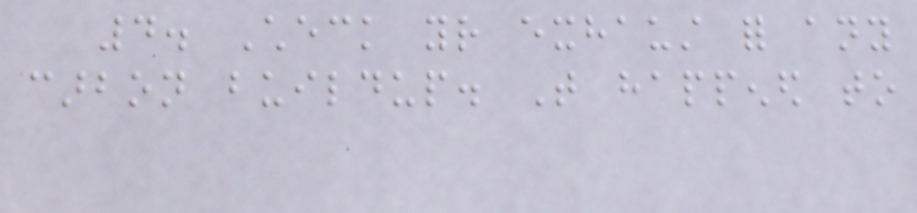4. Check your exhaust for any
carbon buildup. That happened to
